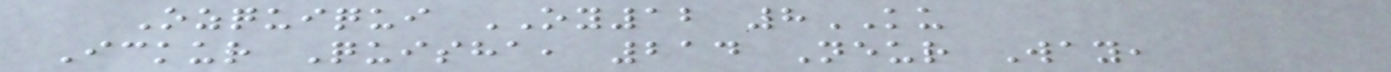Ozquiqui OY12 8KU
Ickur Quisha, 214 Neur Way,
